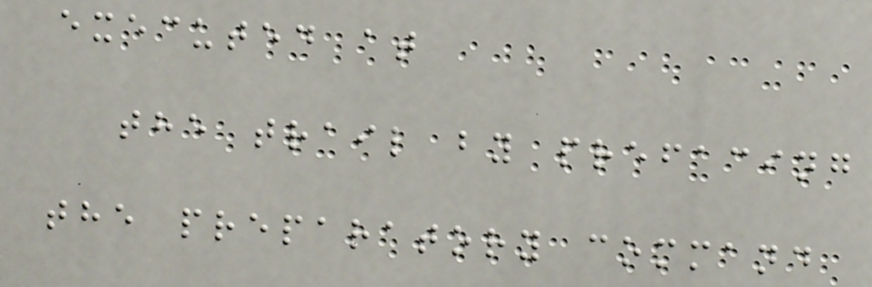executed at
the trail by prefacing
the preparatory command
